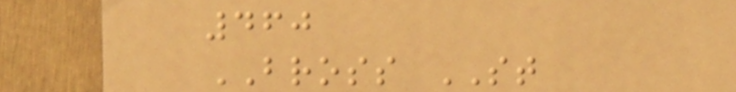460
BROSS ST
